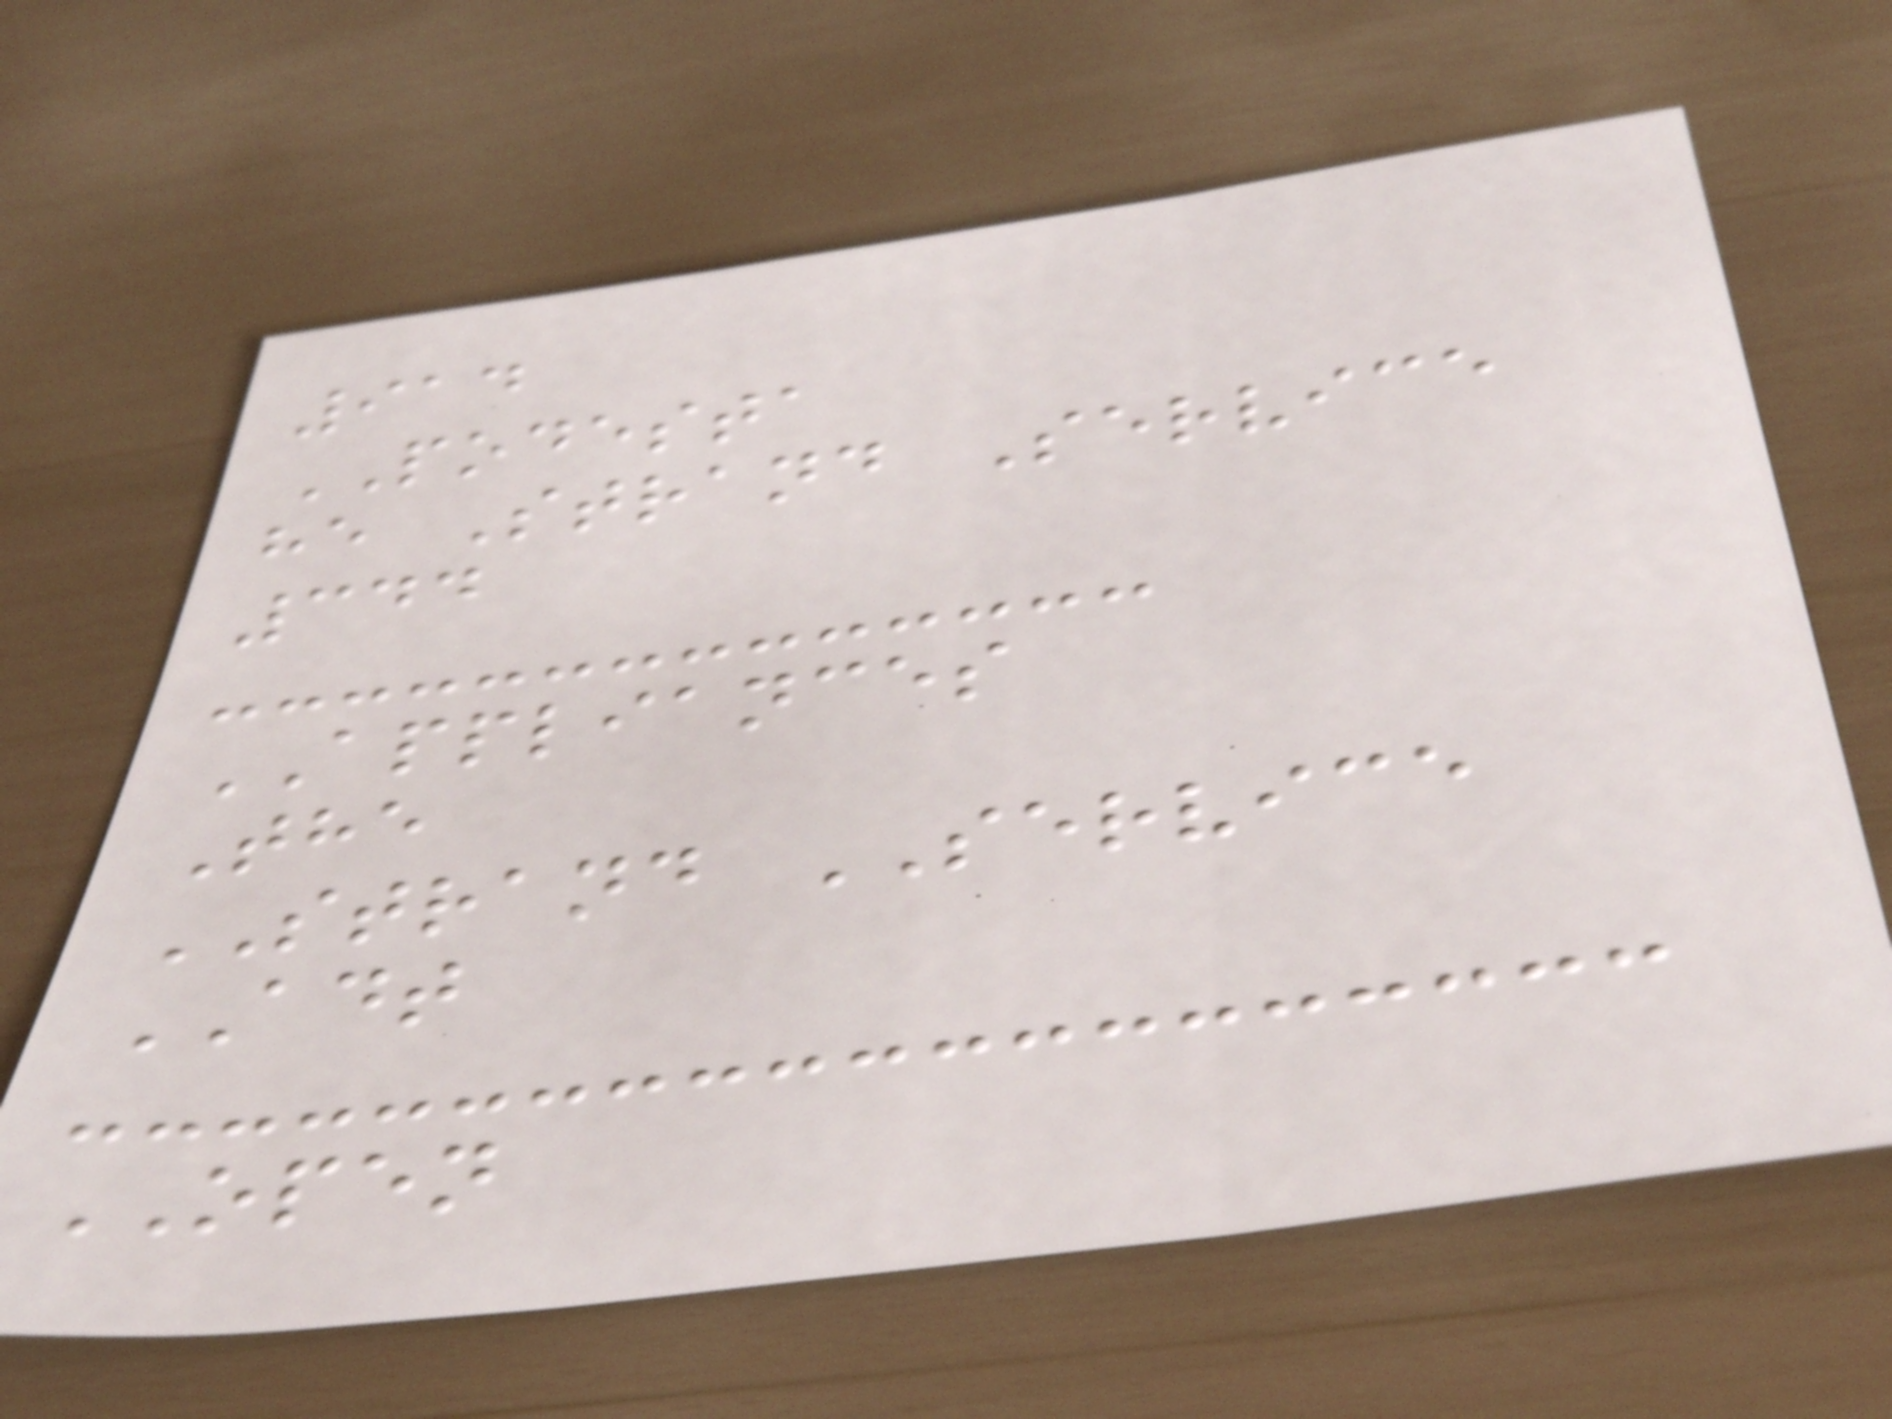914
PODESTA
he Strand Service
344
APPLIANCES
The
STRAND SERVICE
ADT
OPEN
